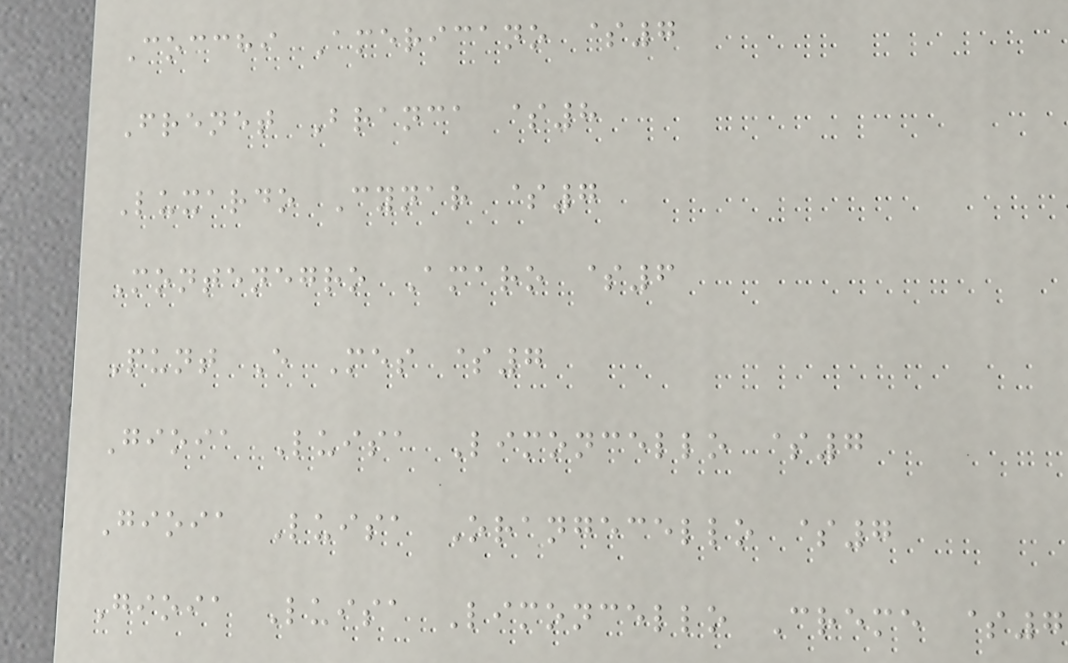Cocchi Americano $7
Frenet Branca $8
Luxardo Cynar $7
Montenegro Amaro $6
Punt E Mes $7
Gioia Luisa Limoncello $7
Gioia Luisa Orangecello $7
Gioia Luisa Limoncello Creme $7
